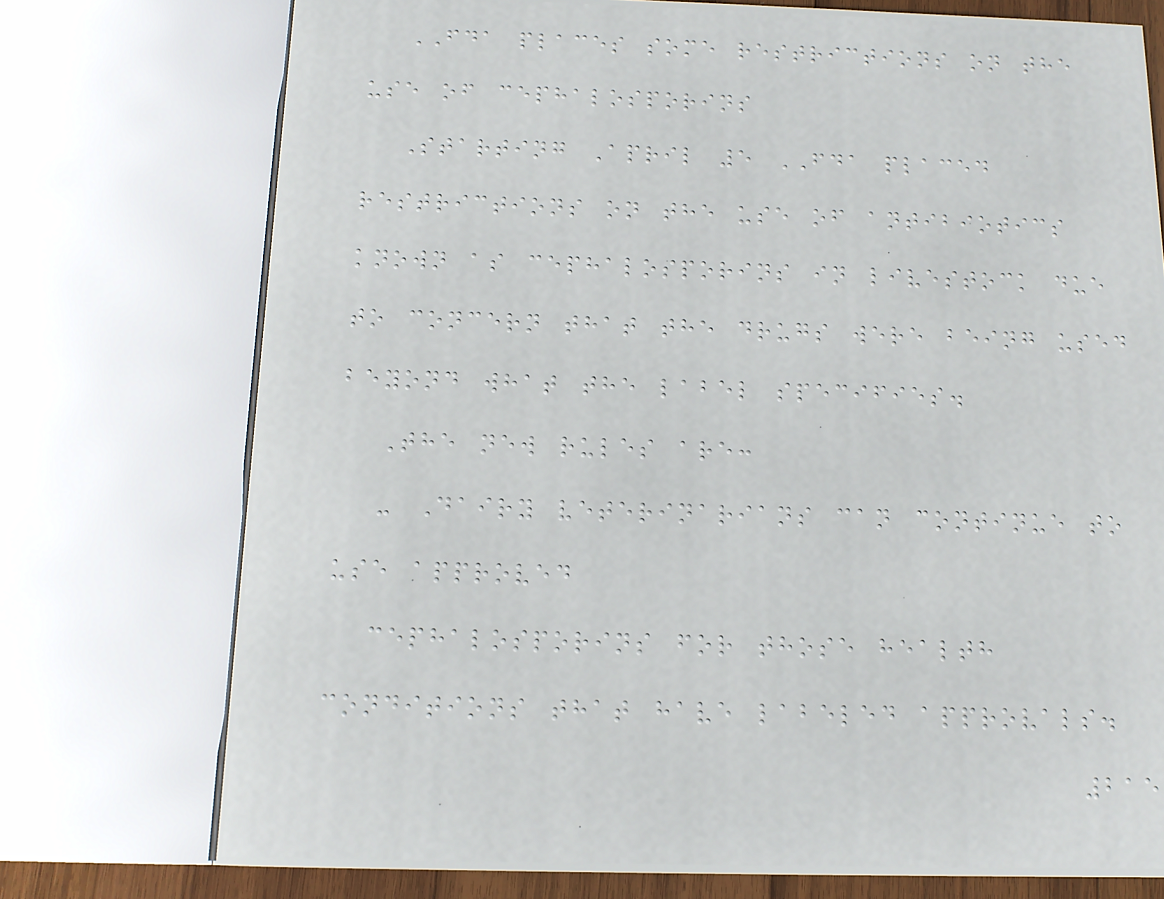FDA places some restrictions on the
use of cephalosporins
Starting April 5 FDA placed
restrictions on the use of antibiotics
known as cephalosporins in livestock due
to concern that the drugs were being used
beyond what the label specifies.
The new rules are:
- Dairy veterinarians can continue to
use approved
cephalosporins for those health
conditions that have labeled approvals.
215
